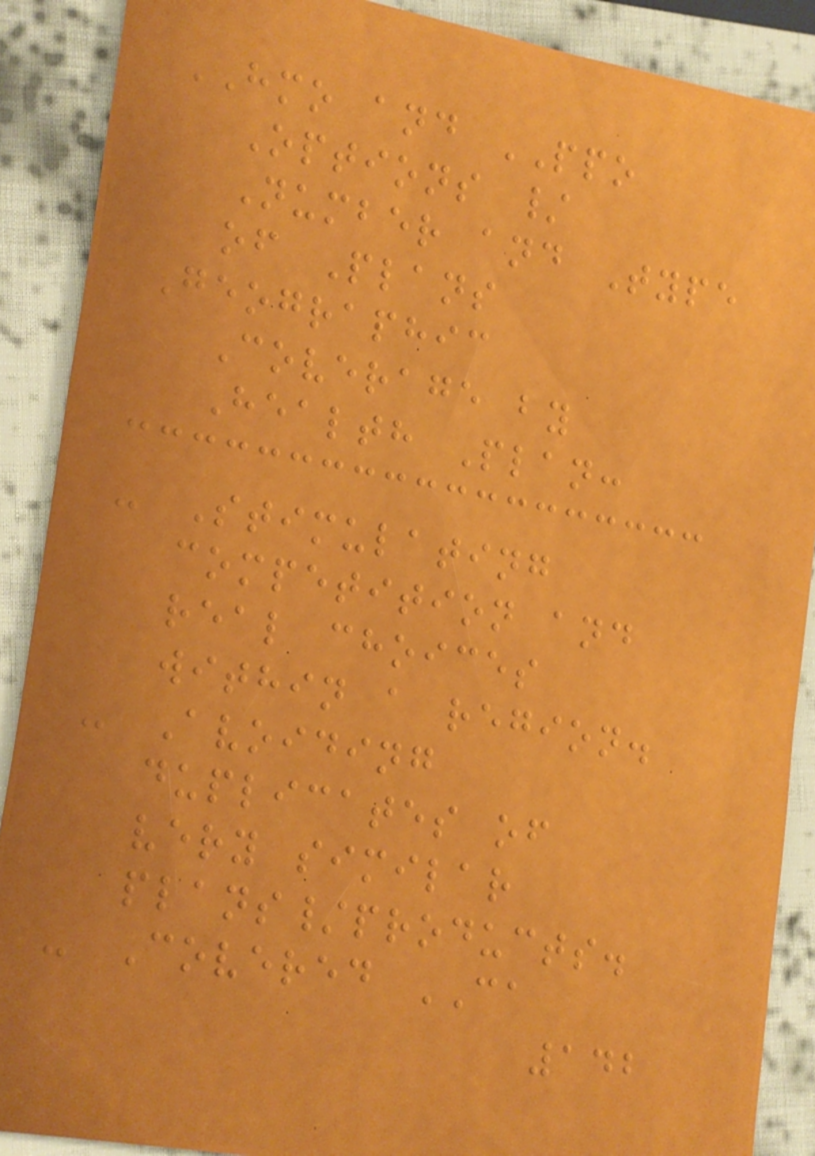HMO and PPO
Options /
Number and Type
of Plans
Geographic
Coverage by
Health Plan:
- Stimulating
competition and
real choices
within a region.
- Avoiding
duplicates of
very similar
plans/products.
- Covered CA
142
